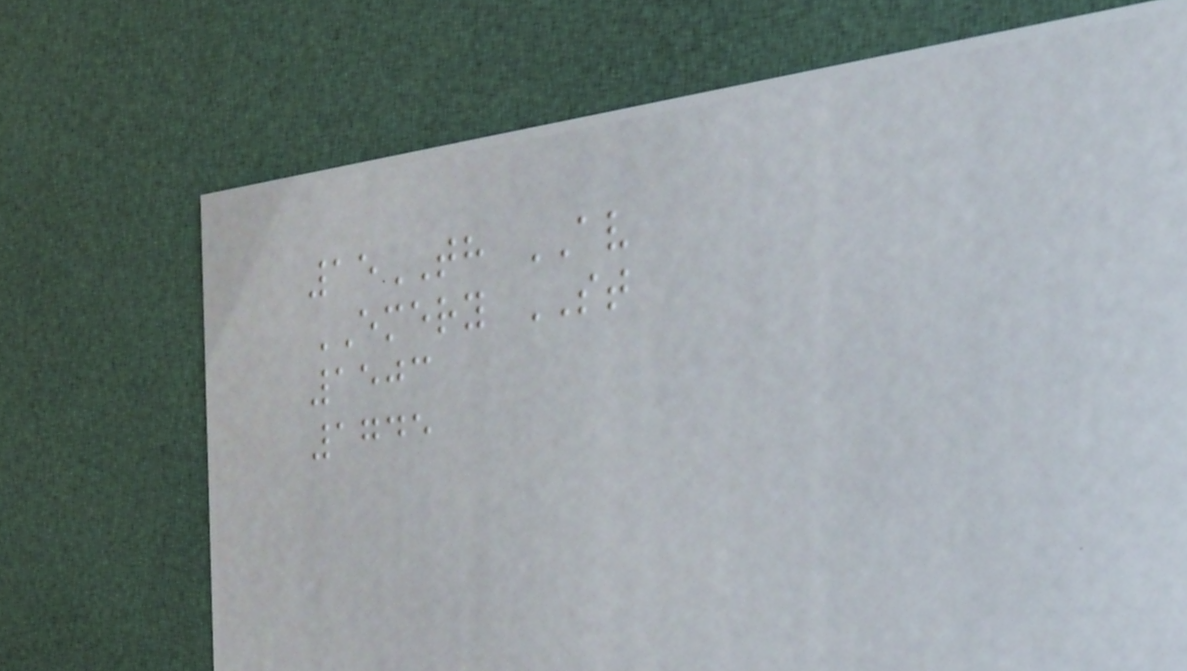15TH AV
EMERY ST
1503
1745
